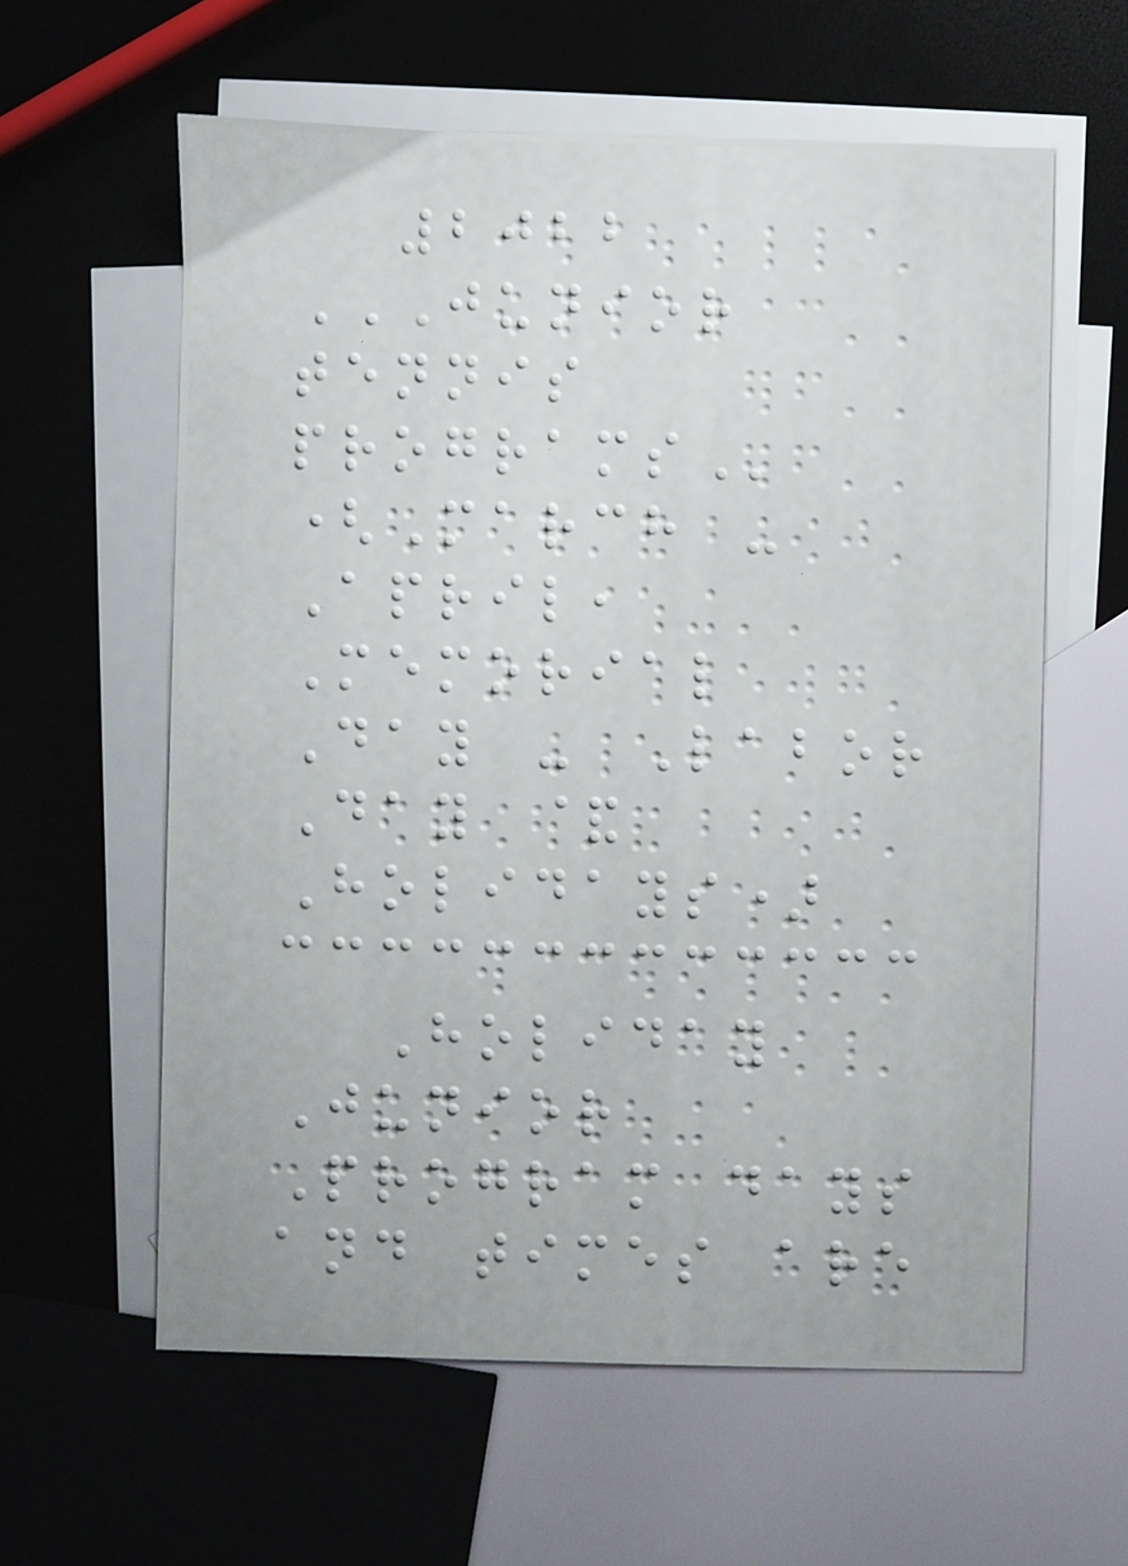2022
JUNIOR
TENNIS
PROGRAMS
(March -
April,
Memorial
Day - Labor
Day &
Holidays)
Holiday
Junior
Program days
and times are
